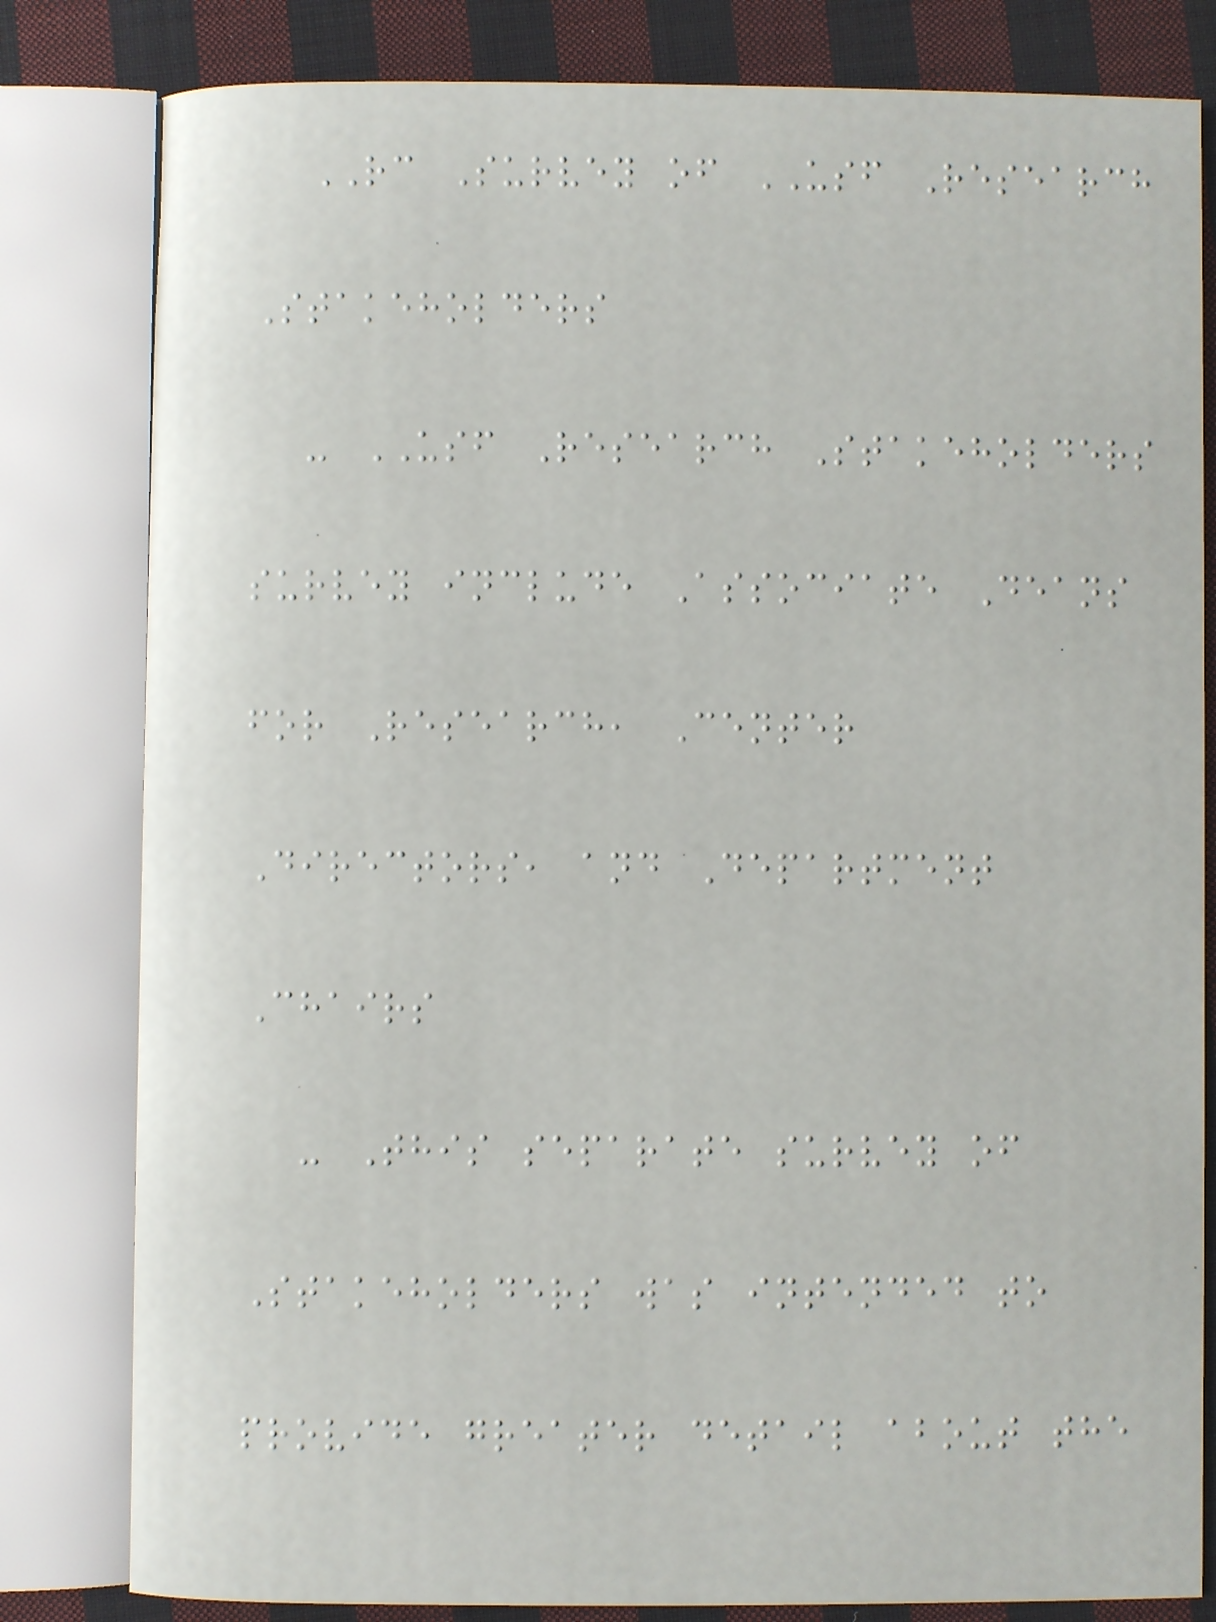RC Survey of USF Research
Stakeholders
- USF Research Stakeholders
survey include Associate Deans
for Research, Center
Directors, and Department
Chairs
- This separate survey of
Stakeholders was intended to
provide greater detail about the
